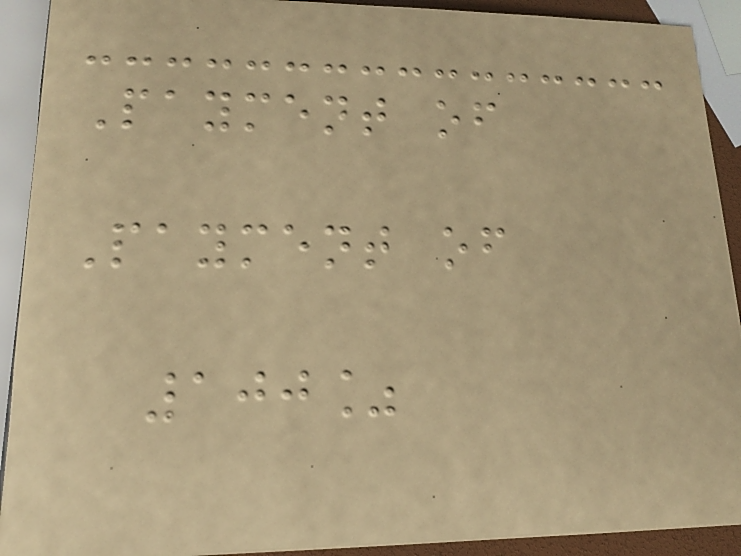Payment of
Payment of
100%
